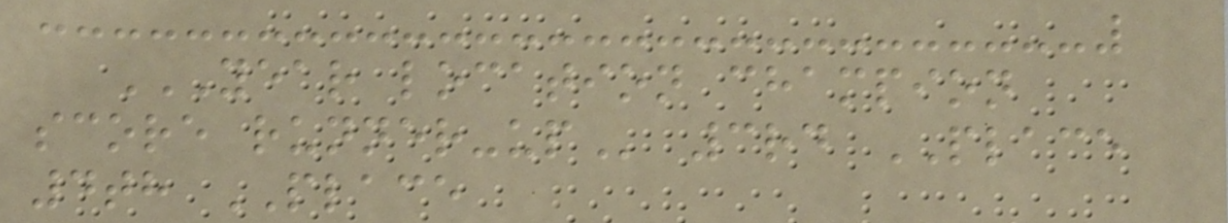YEAR LOCATION CHAMPION
SCORE RUNNER-UP 3rd PLACE
4th PLACE
